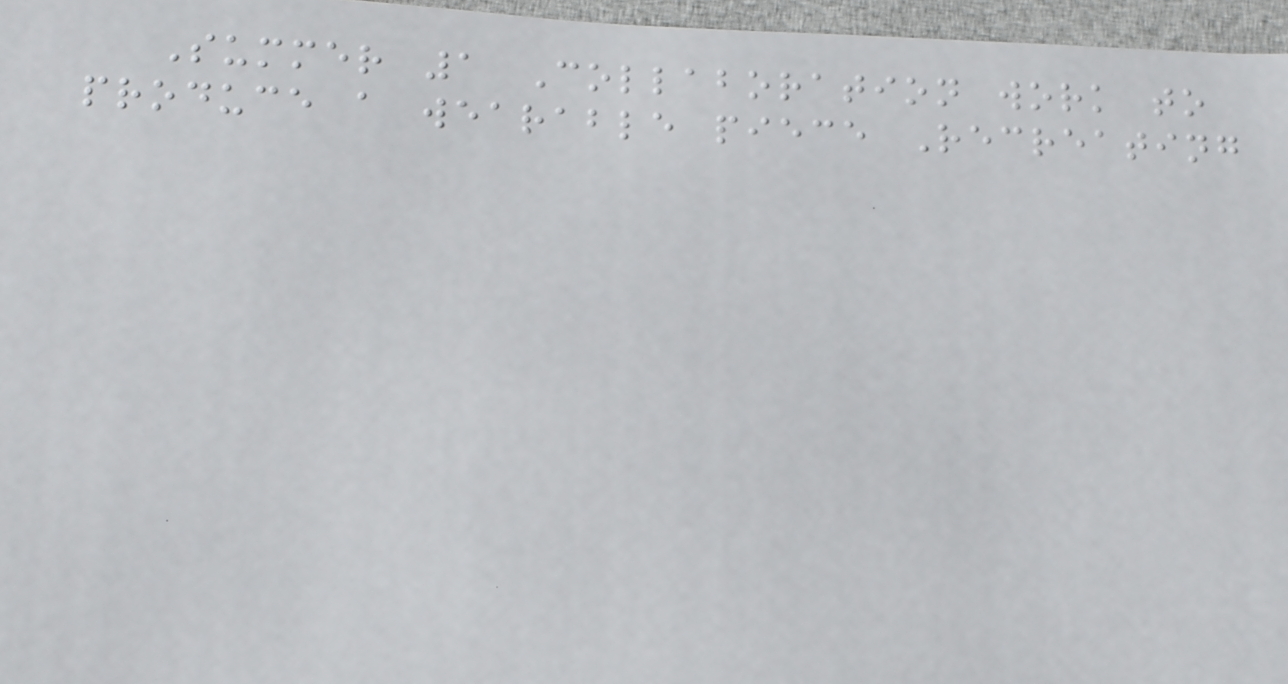Summer 1 Collaboration work to
produce a wearable piece Recreating
